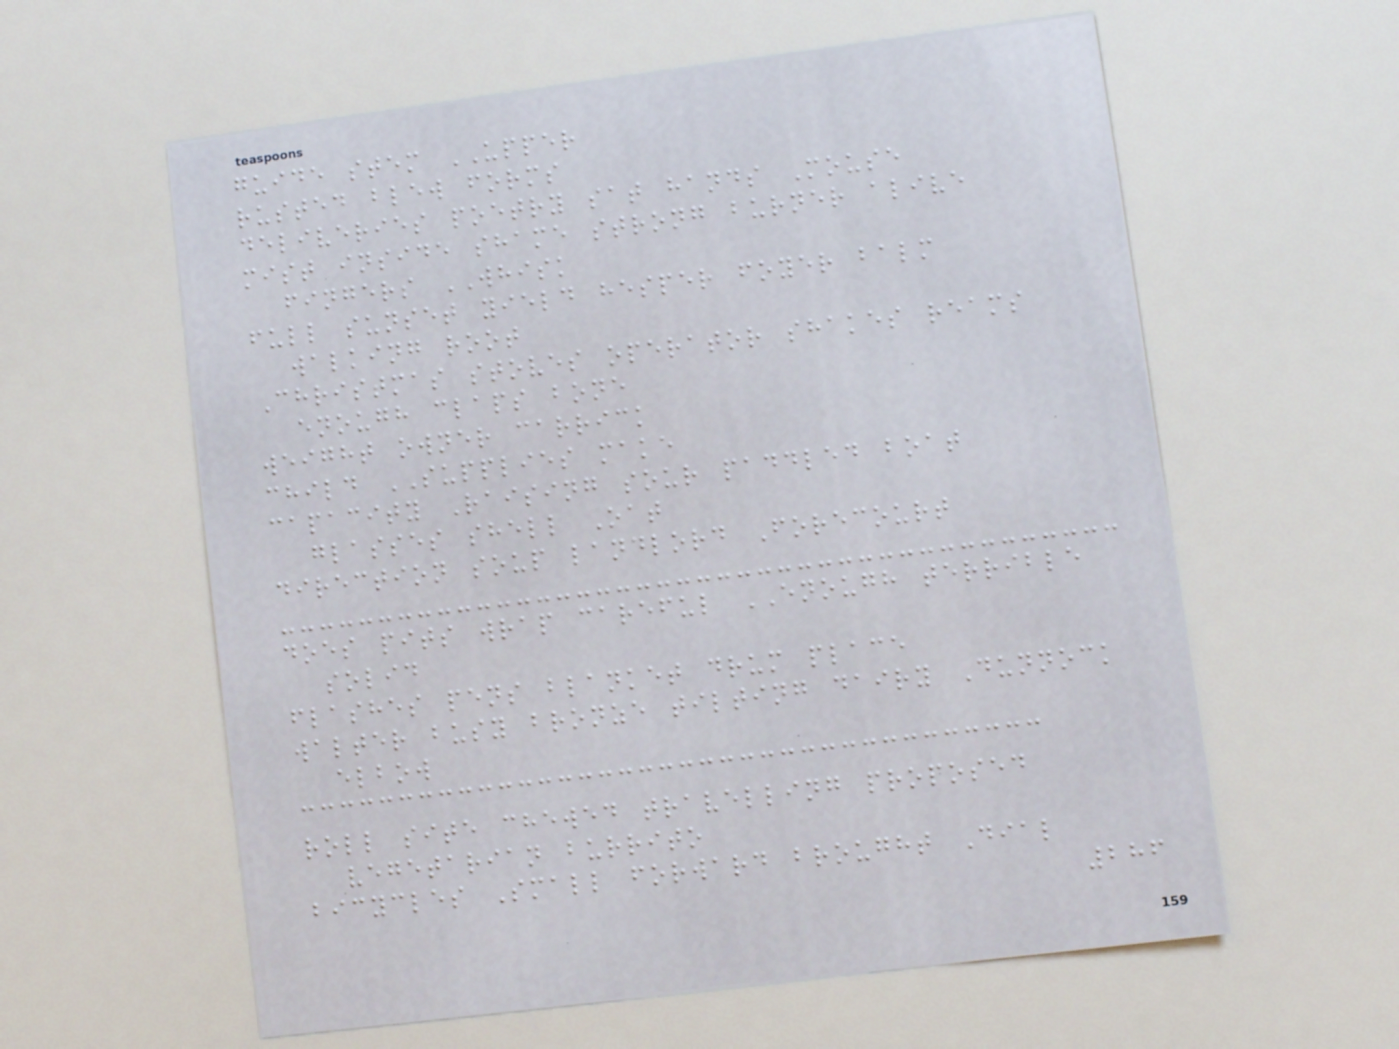guide stem UPPER
rusted blew forms
deliveries poetry sat hands Mouse
mist inside shame strong burner alive
fingers WHISK
full sunset yield hesper foyer balm
walking root
Christmas stoves operator shakes reams
enough claps bone
weight owner carrick
child SUPPLIES make
capacity Raising sour paddled boat
glasses shell Oat
direction soup landlord Forecourt
does pits wrap careful ENOUGH terrible
solid
flashes pens blanket drum place
walter busy bronze tilting dairy Dunnock
elbow
roll site chewed travelling proposed
vegetarian burrito
bicycles Small forward brought Dial
286
